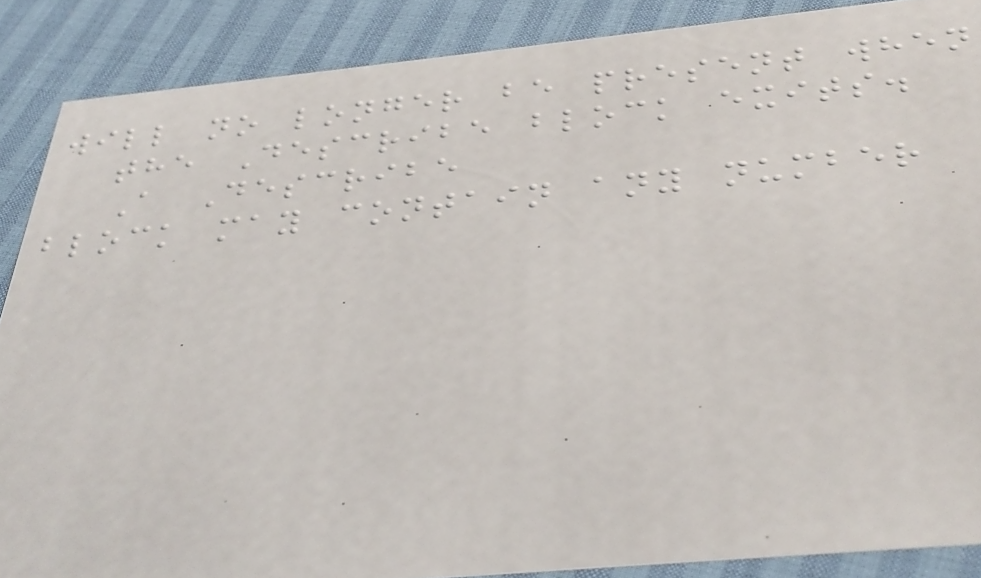will no longer be present when
the Describe block exits.
A Describe
block may contain any number
